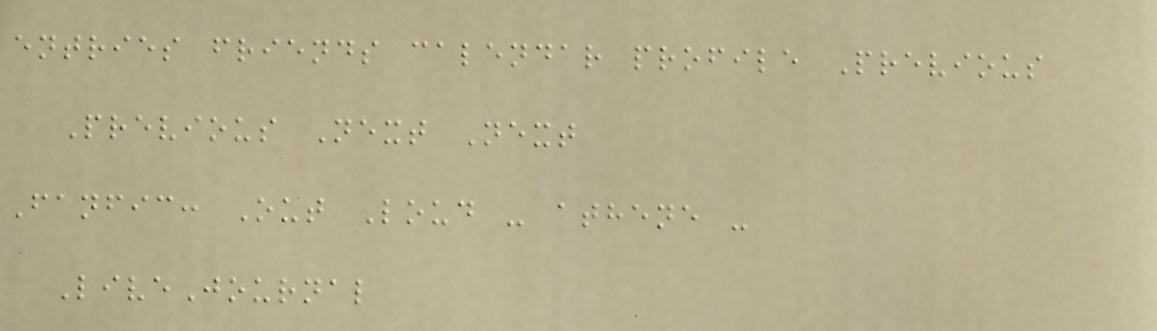entries friends calendar profile Previous
Previous Next Next
Fanfic: Out Loud - athene -
LiveJournal
